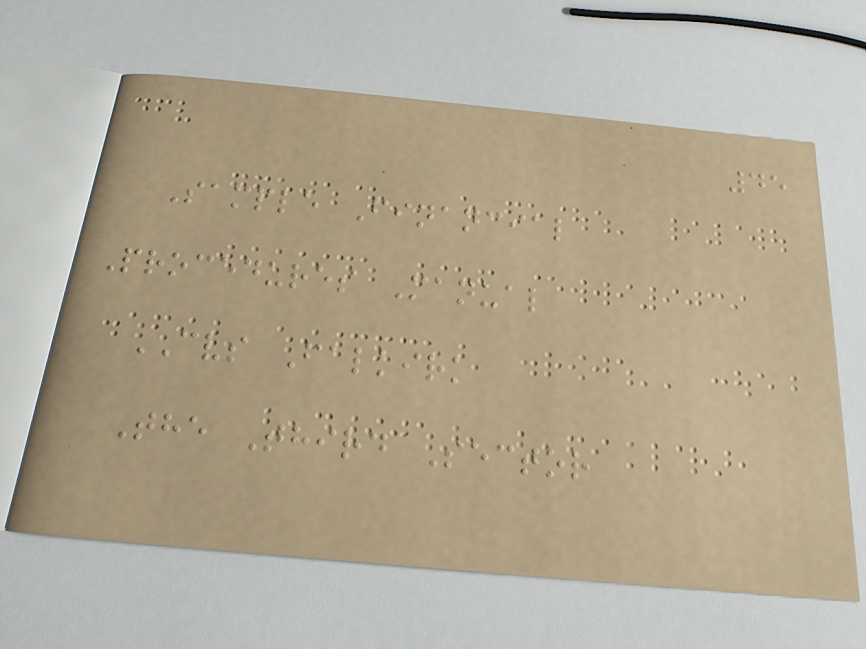45
Sample Financial
Procedures Manual
CVS Falkirk
The Third Sector
